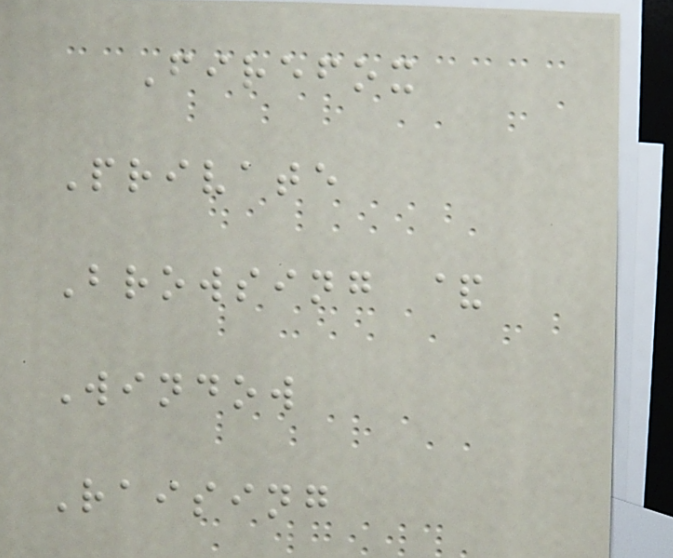Firefox
Private
Browsing &
Window
Raising
